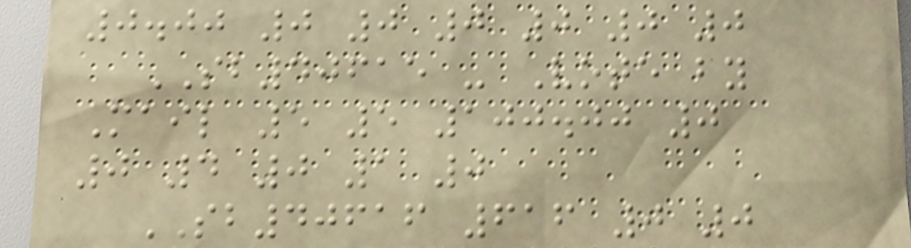0.00 0 0 0 0 0 0
SB40615 - Vote by
Mail 5 5 100.00 0
0 4 0 1 0
SB40616 616 0 0
